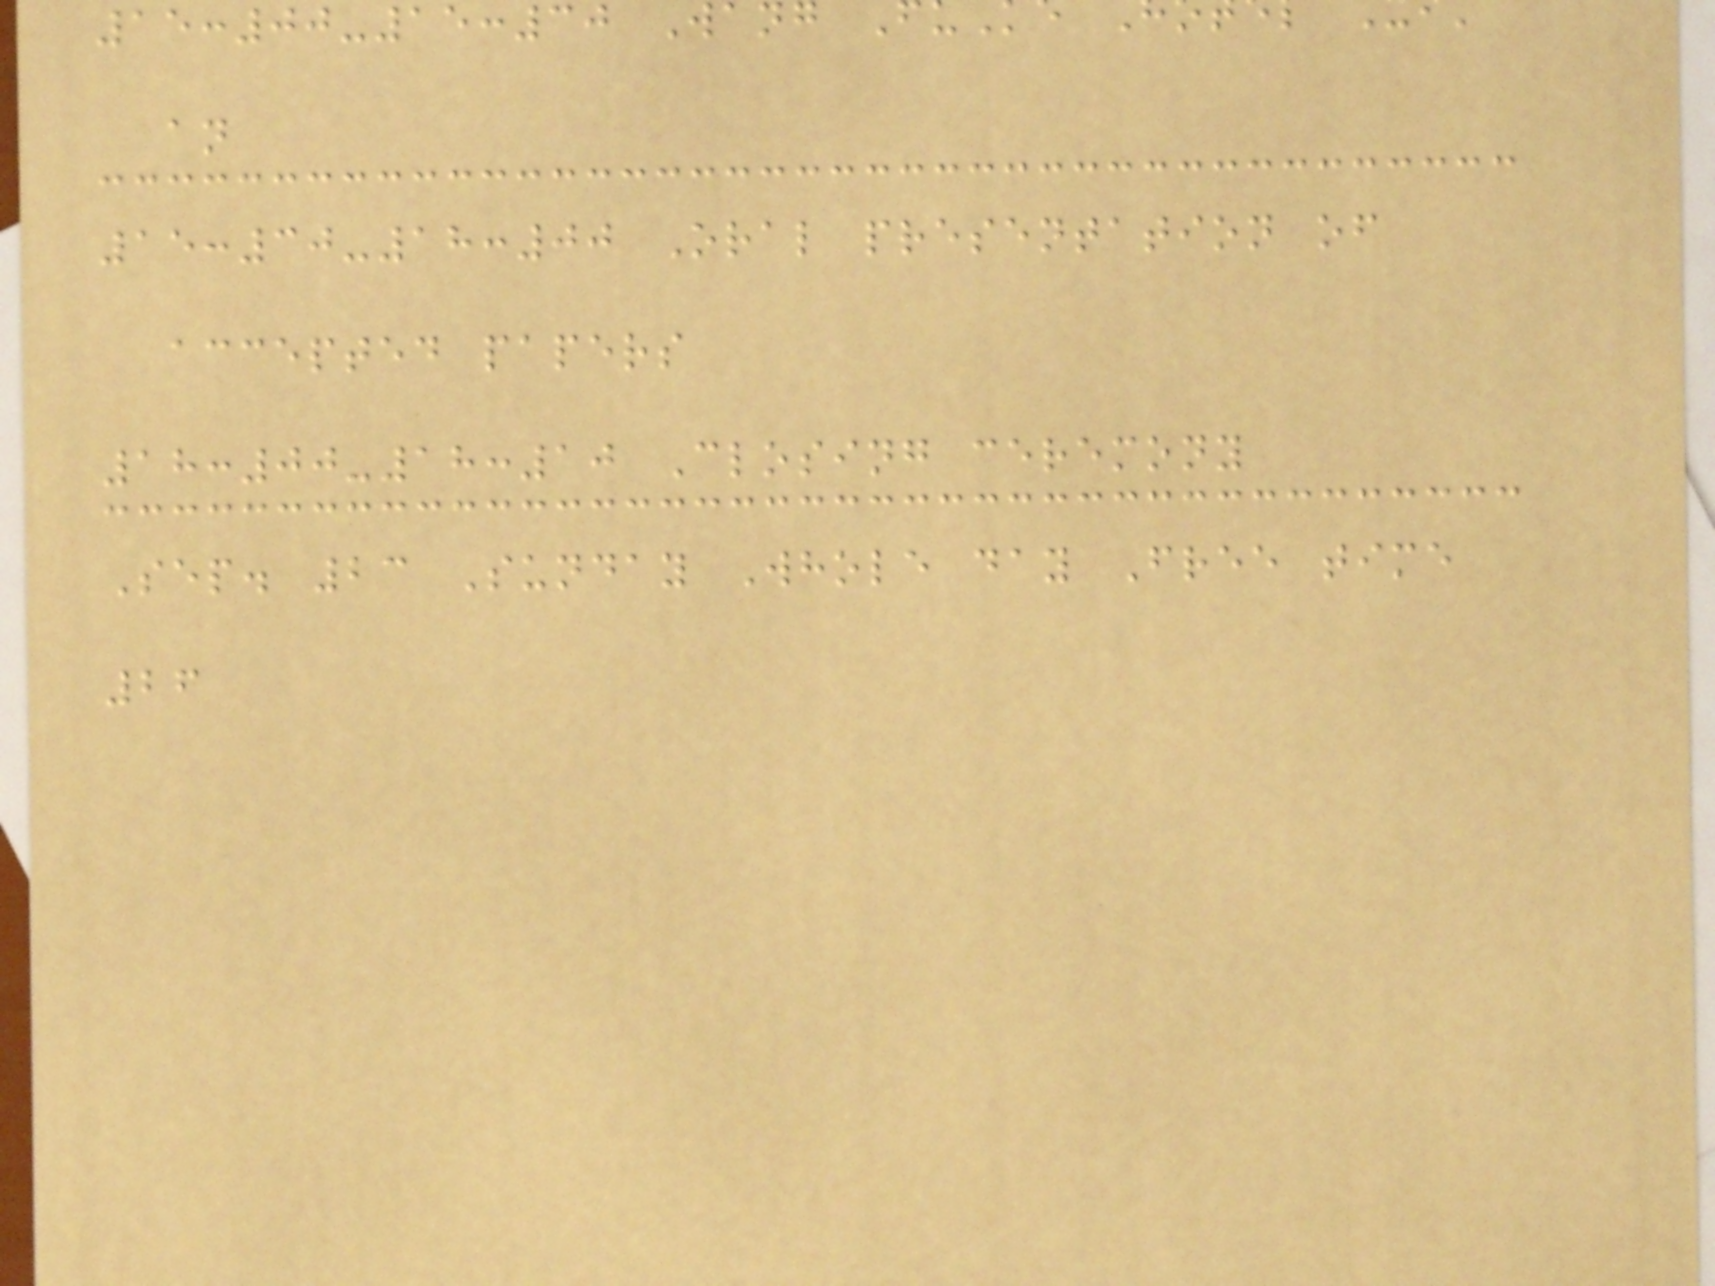15:00-15:30 Wan
an
15:30-18:00 Oral presentation of
accepted papers
18:00-18:10 Closing ceremony
Sep. 23 Sunday Whole day Free time
26
